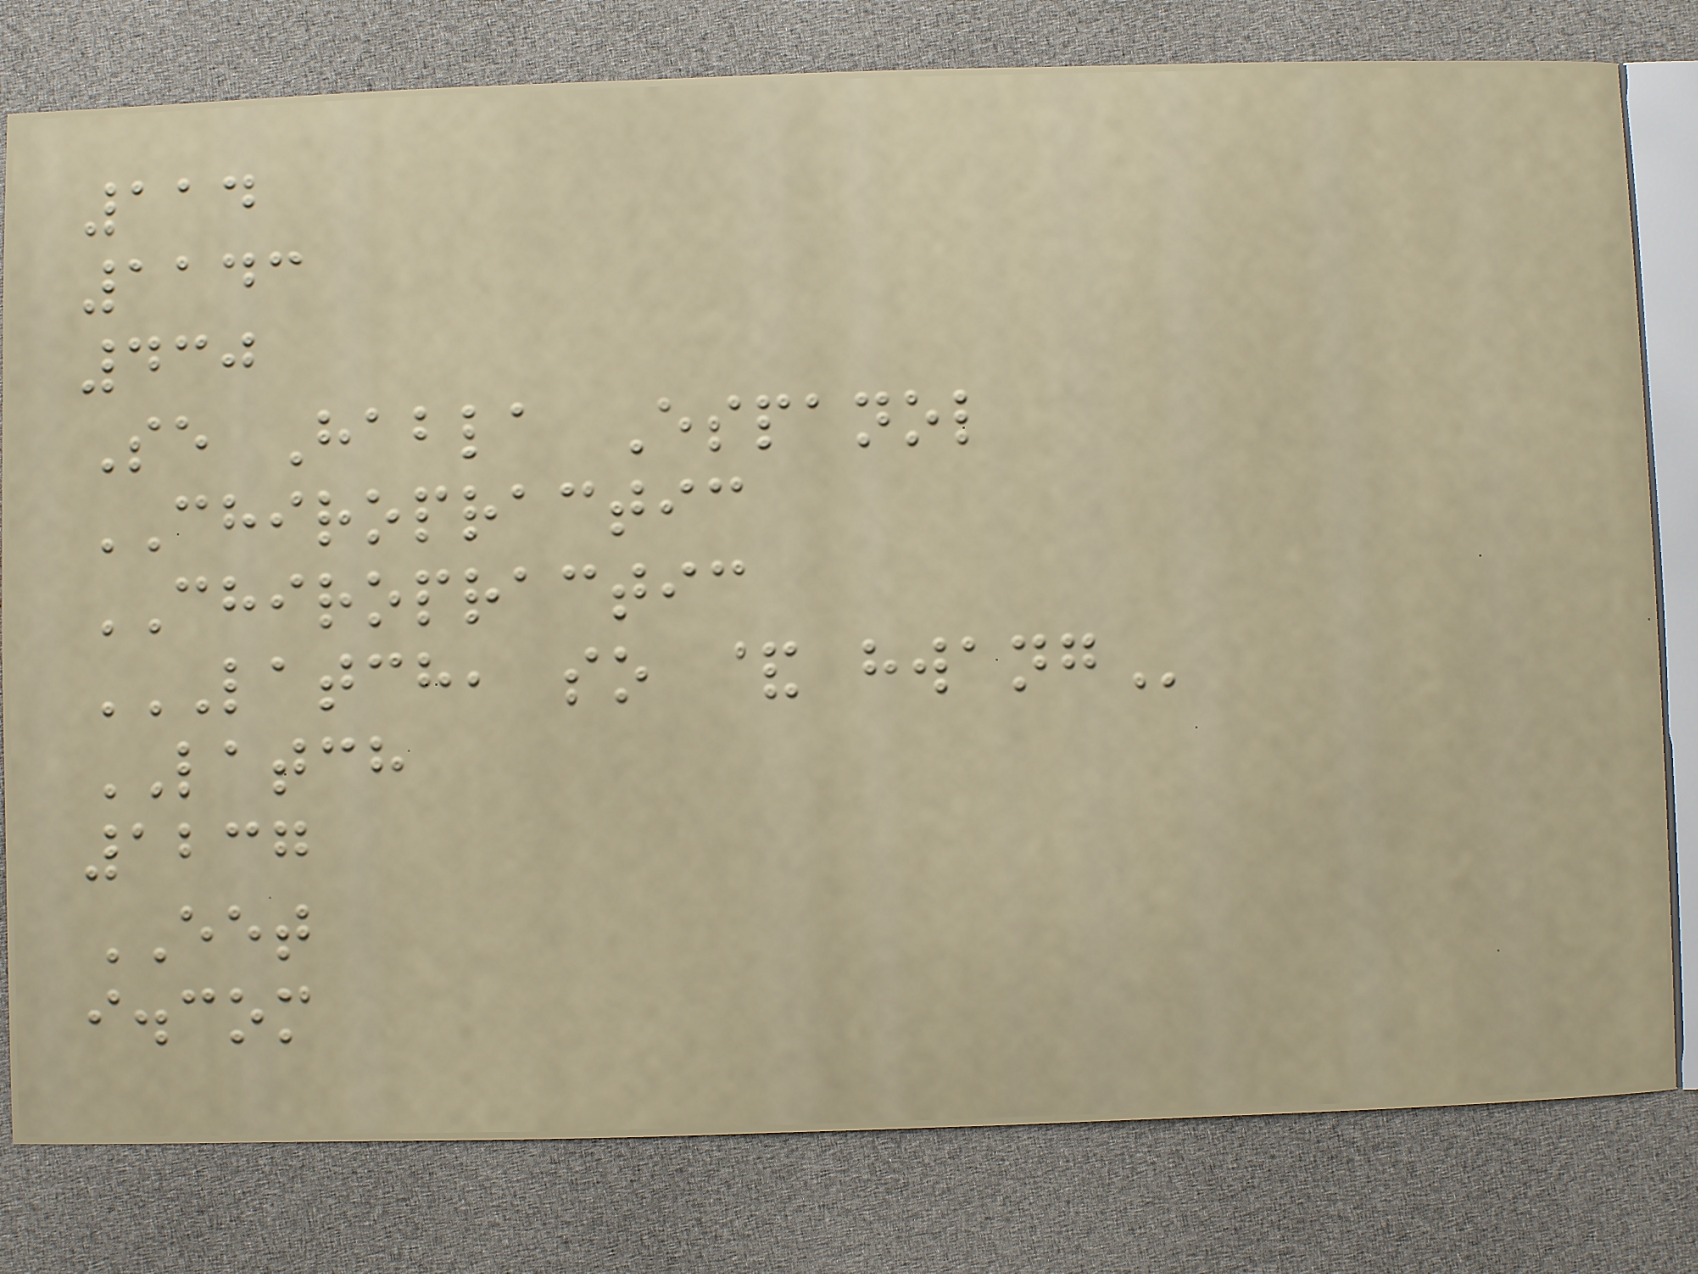114
1143
430
Se Habla Espanol
CHIROPRACTIC
CHIROPRACTIC
LATCH, SO & HWANG
LATCH
1237
EET
i.com
